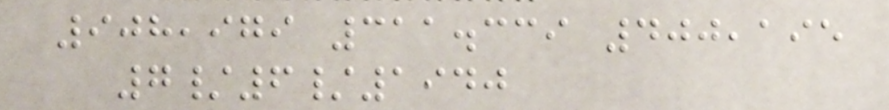908,979 311.339 400,195
7/6/1940
